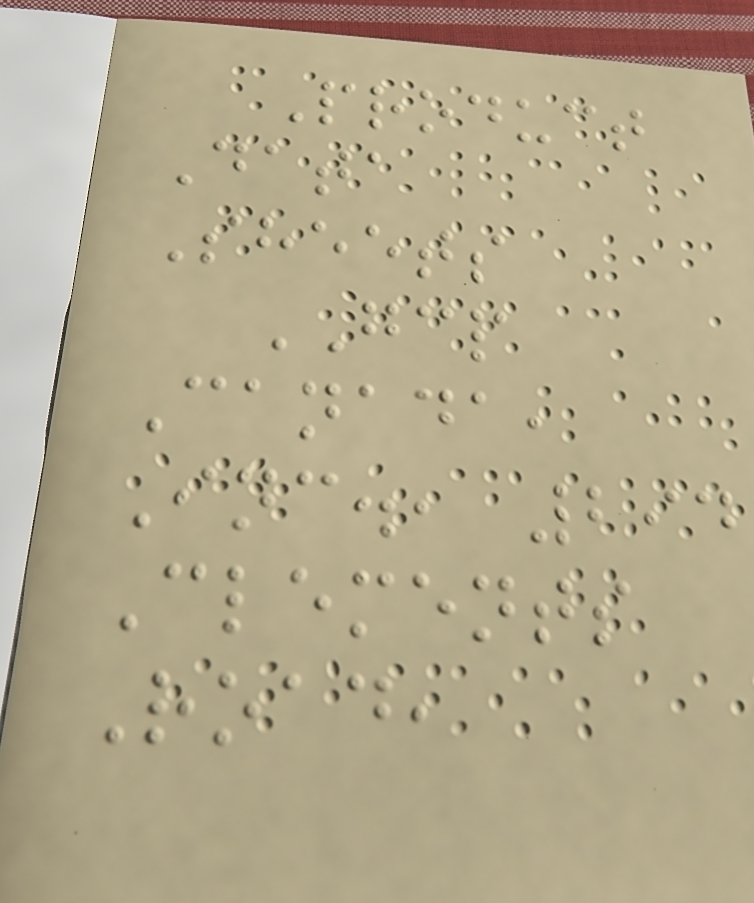Product
Data
Sheets
GCP
Canada,
Inc., 294
Clements
Road,
